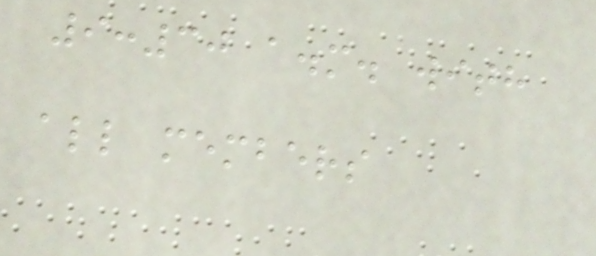9:30 a.m. with
all members
